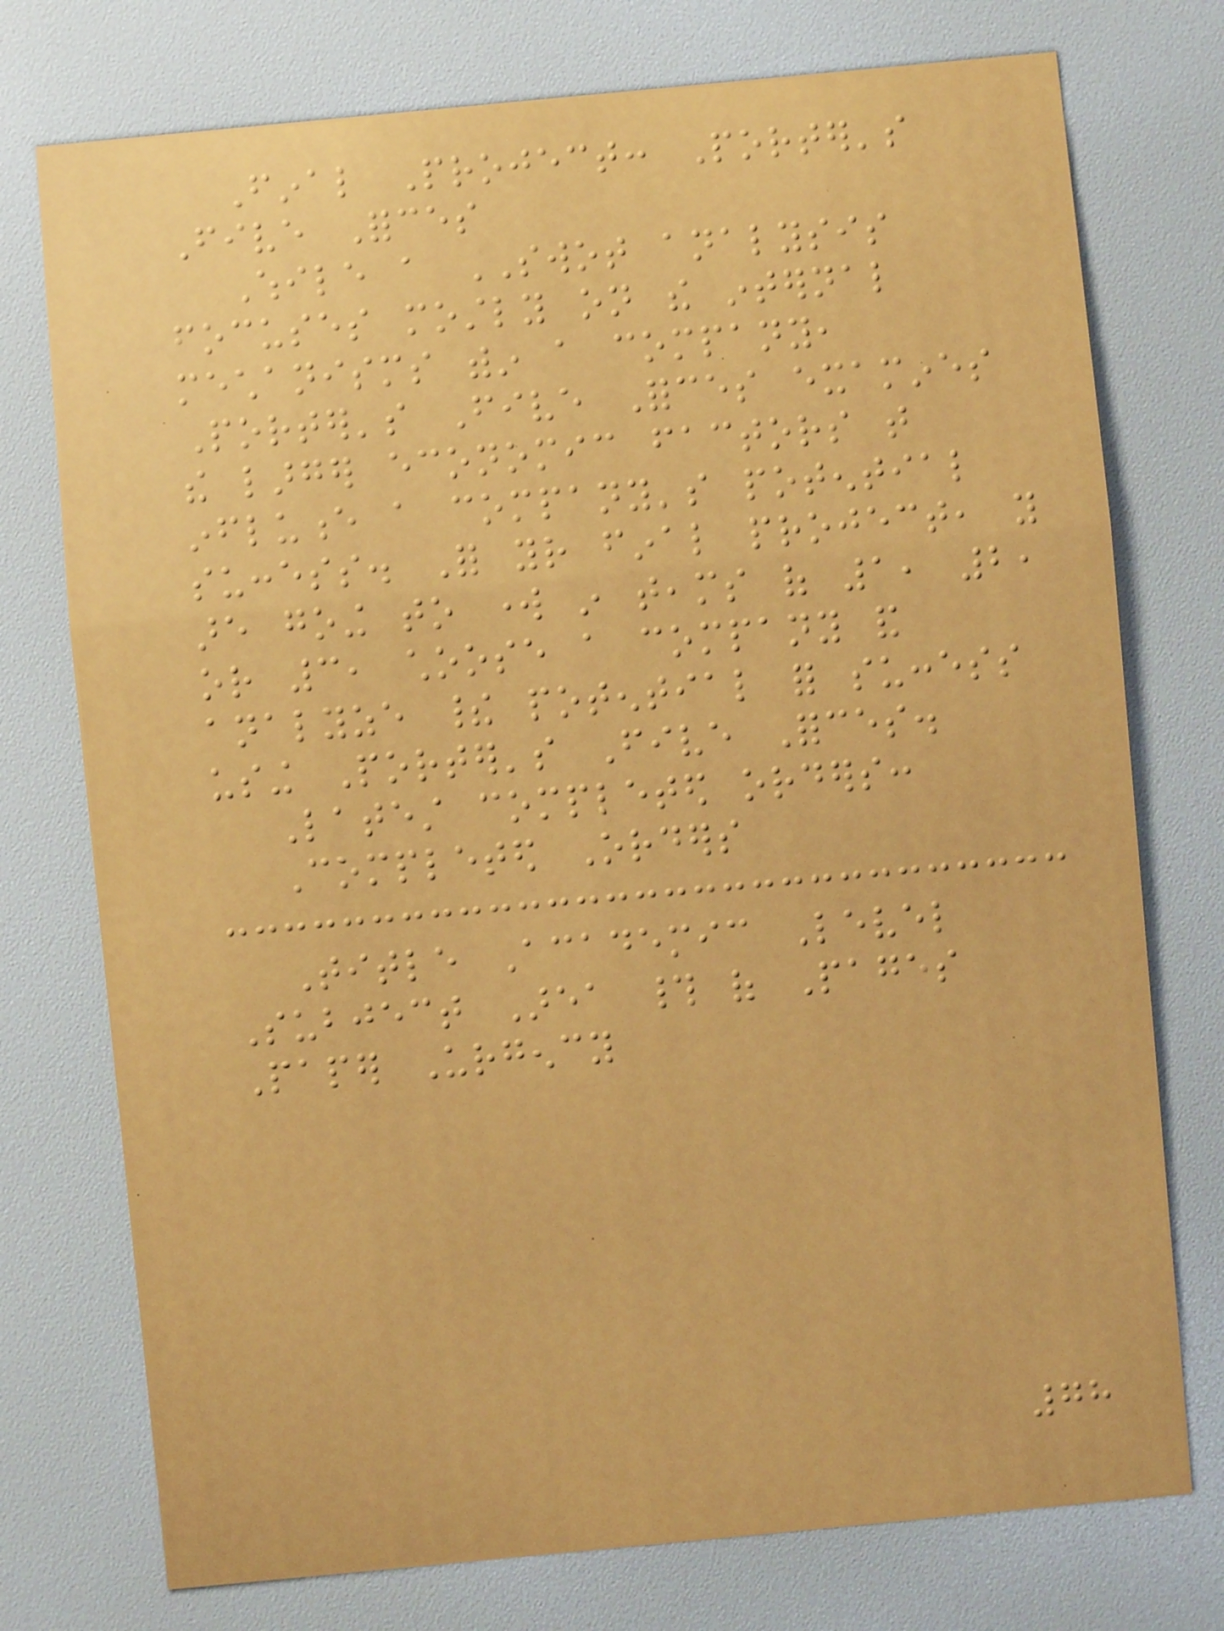Final Project: Porter's
Five Forces
While a SWOT analysis
focuses mostly on the internal
mechanisms within a company,
Porter's Five Forces examines
the larger economic factors that
influence a company's potential
success. For your final project, you
are going to work in teams of 1, 2,
or 3, choose a company and
analyze their potential for success
using Porter's Five Forces.
Latest completed orders:
Completed Orders
Title Academic Level
Subject Area # of Pages
Paper Urgency
78
